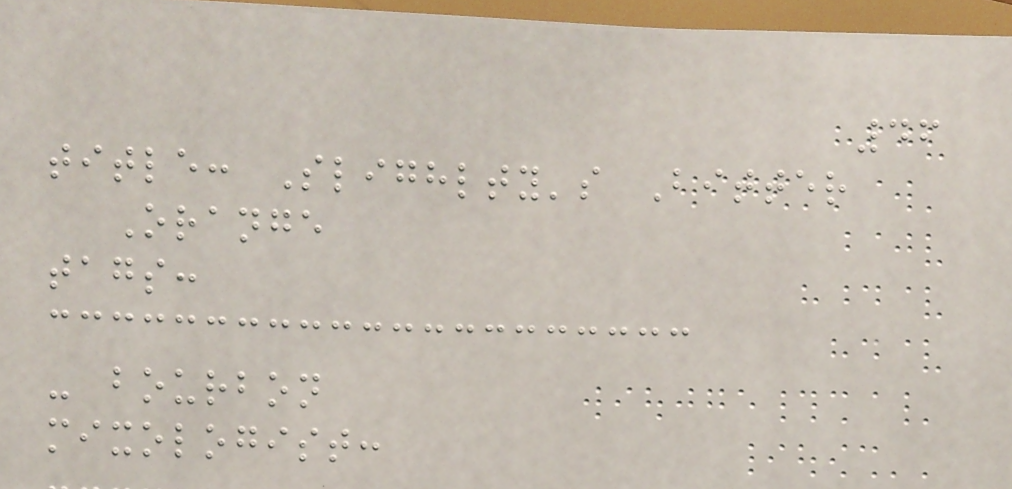46
title: Slighlty's Bitter
Orange
tags:
- bourbon
mixologist:
